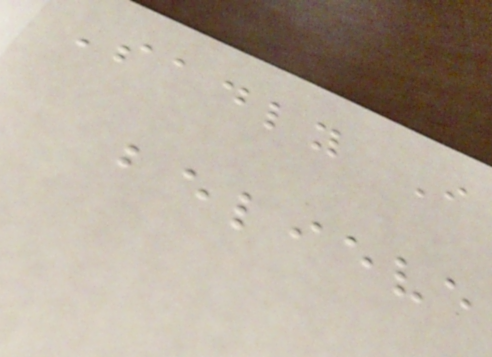Sadly I
believe
